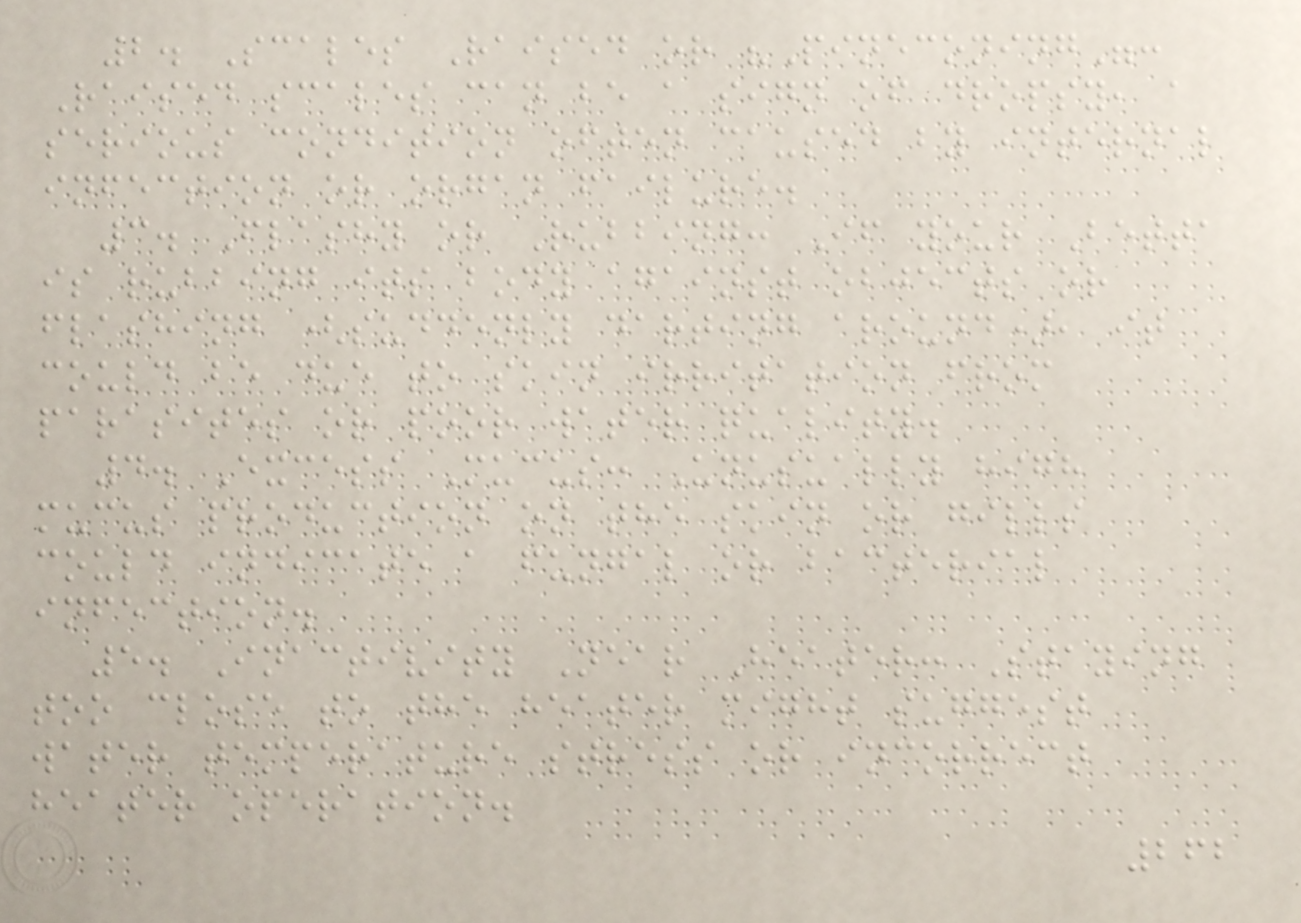2. Scales Raised or "Pineconing":
Raised scales can be a sign of dropsy, a
serious condition often caused by internal
infection or organ failure.
3. Flashy or Rubbing: If your Betta
is rubbing its body against objects or
flashing (suddenly darting around), it
could be due to skin irritation from
parasites or poor water quality.
4. Excess Mucus: Unusually high
mucus production on the skin or gills
could indicate a fungal or bacterial
infection.
5. Inactivity Near Heater: Staying
too close to the heater might suggest
water temperature stress or incorrect
heater operation.
262
